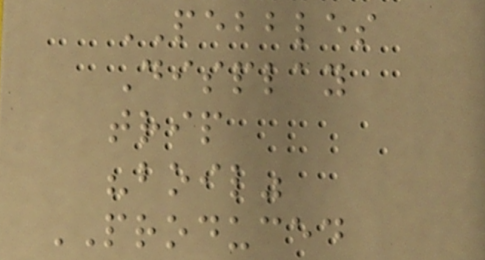PEBBLES
Display
trip
"boil"
PRODUCED
